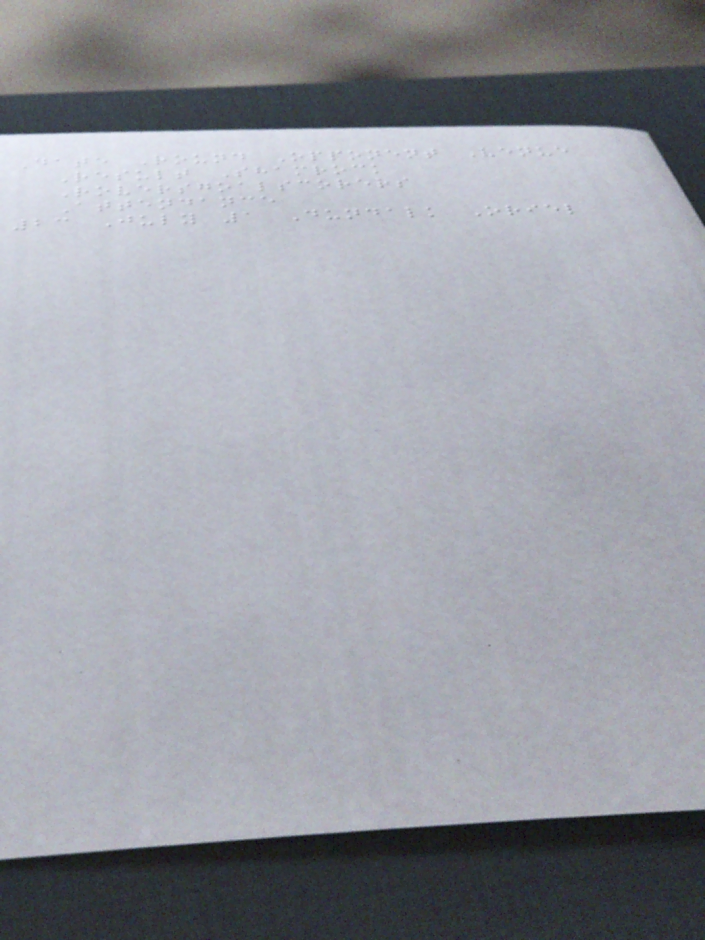Date Round Opponent Venue
Result Shamrock
Roversgoalscorers
Attendance
23 July 1 Dundalk Oriel
